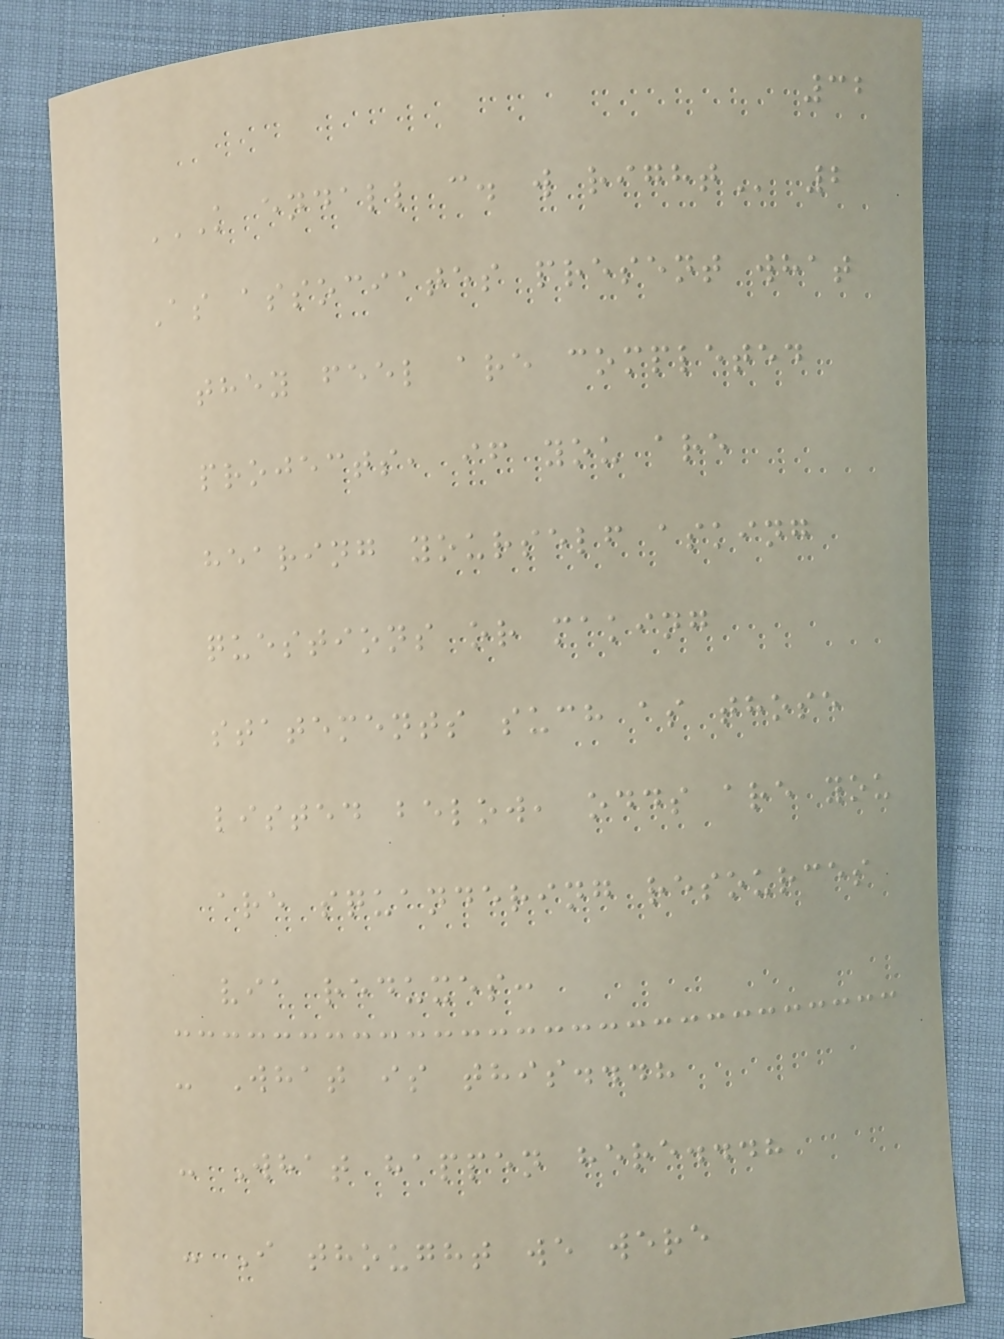32
K ENDALL C. W RIGHT 2
As associates present what
they feel are completed
projects, if you are
hearing yourself asking
questions or making
statements such as those
listed below, odds are you
are squandering resources
via reduxes:
- What is this...?
- What happen here...?
- I thought we were
